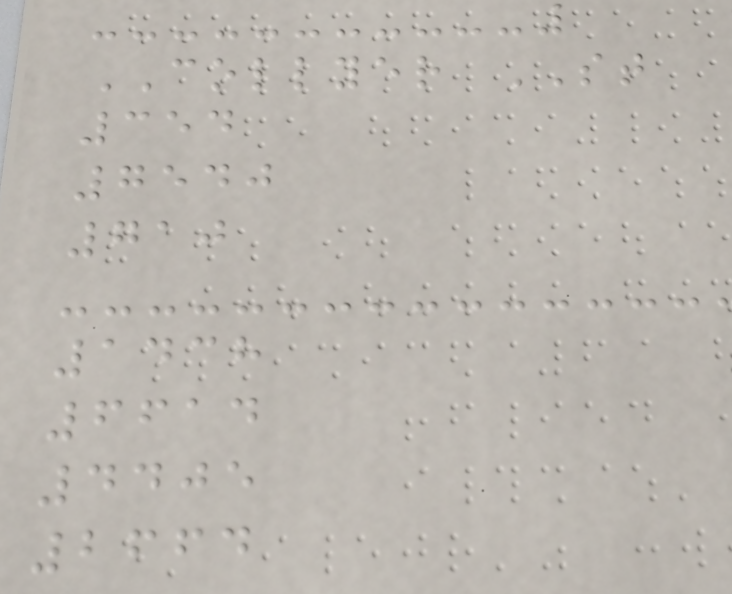COLLYER ST
354
7540
710
1438
6614
4405
2664
